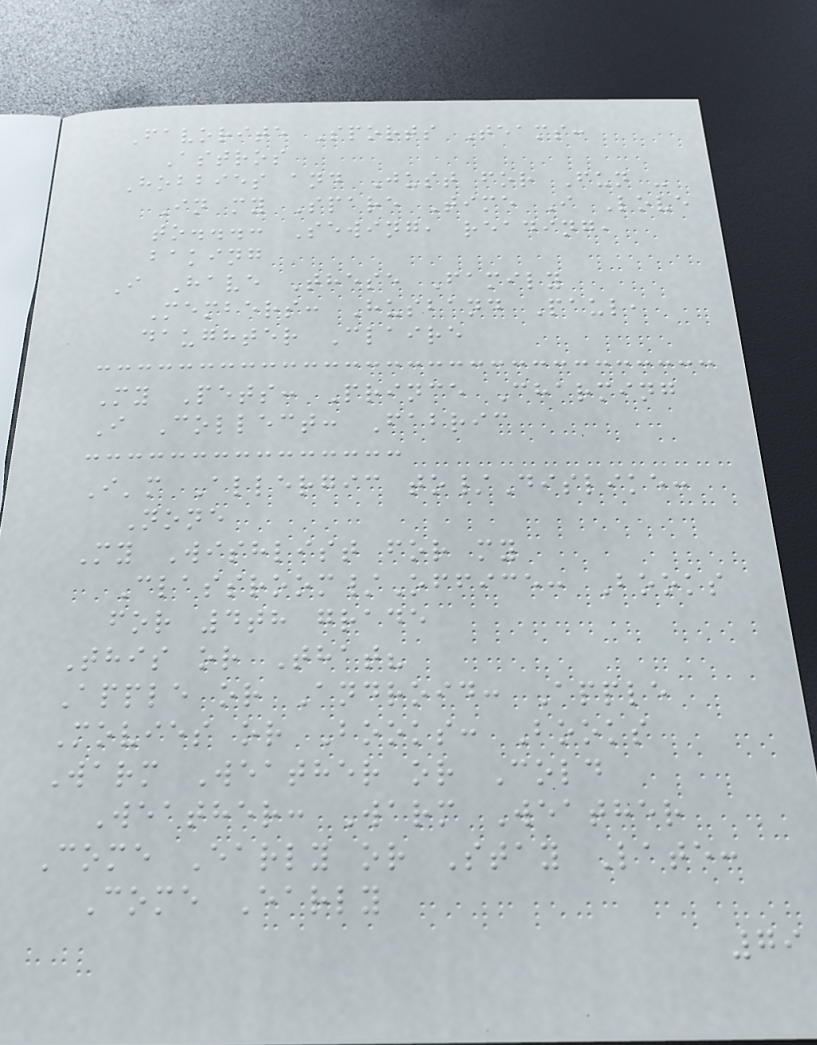Favorite Sports Teams:
Astros
Hobbies and Just for Fun -
In my Spare Time I Love
to...: Sewing, reading,
baking
I Have These Family
Members: Husband Paul,
daughter Claire
My Pets: Prince Charming
I Collect: Fabric
I'm Allergic to/Dislike:
None
My Wishlist for my
Classroom/Office: Books
for 4th grade
This or That?
Apple or Android: Apple
Movies or Books: Books
Warm Weather or Cold
Weather: Warm Weather
Come Early or Stay Late:
Come Early
79
